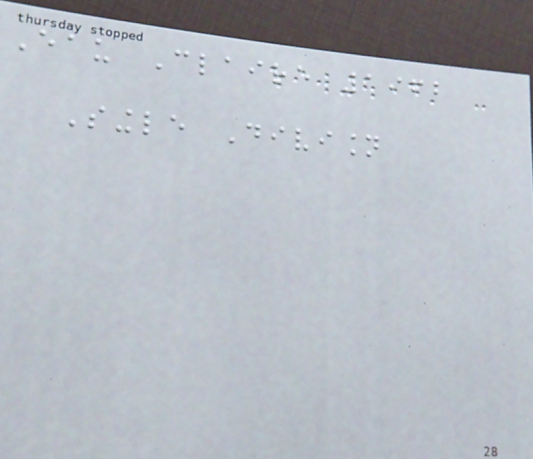Eau Claire 1962
Single Division
